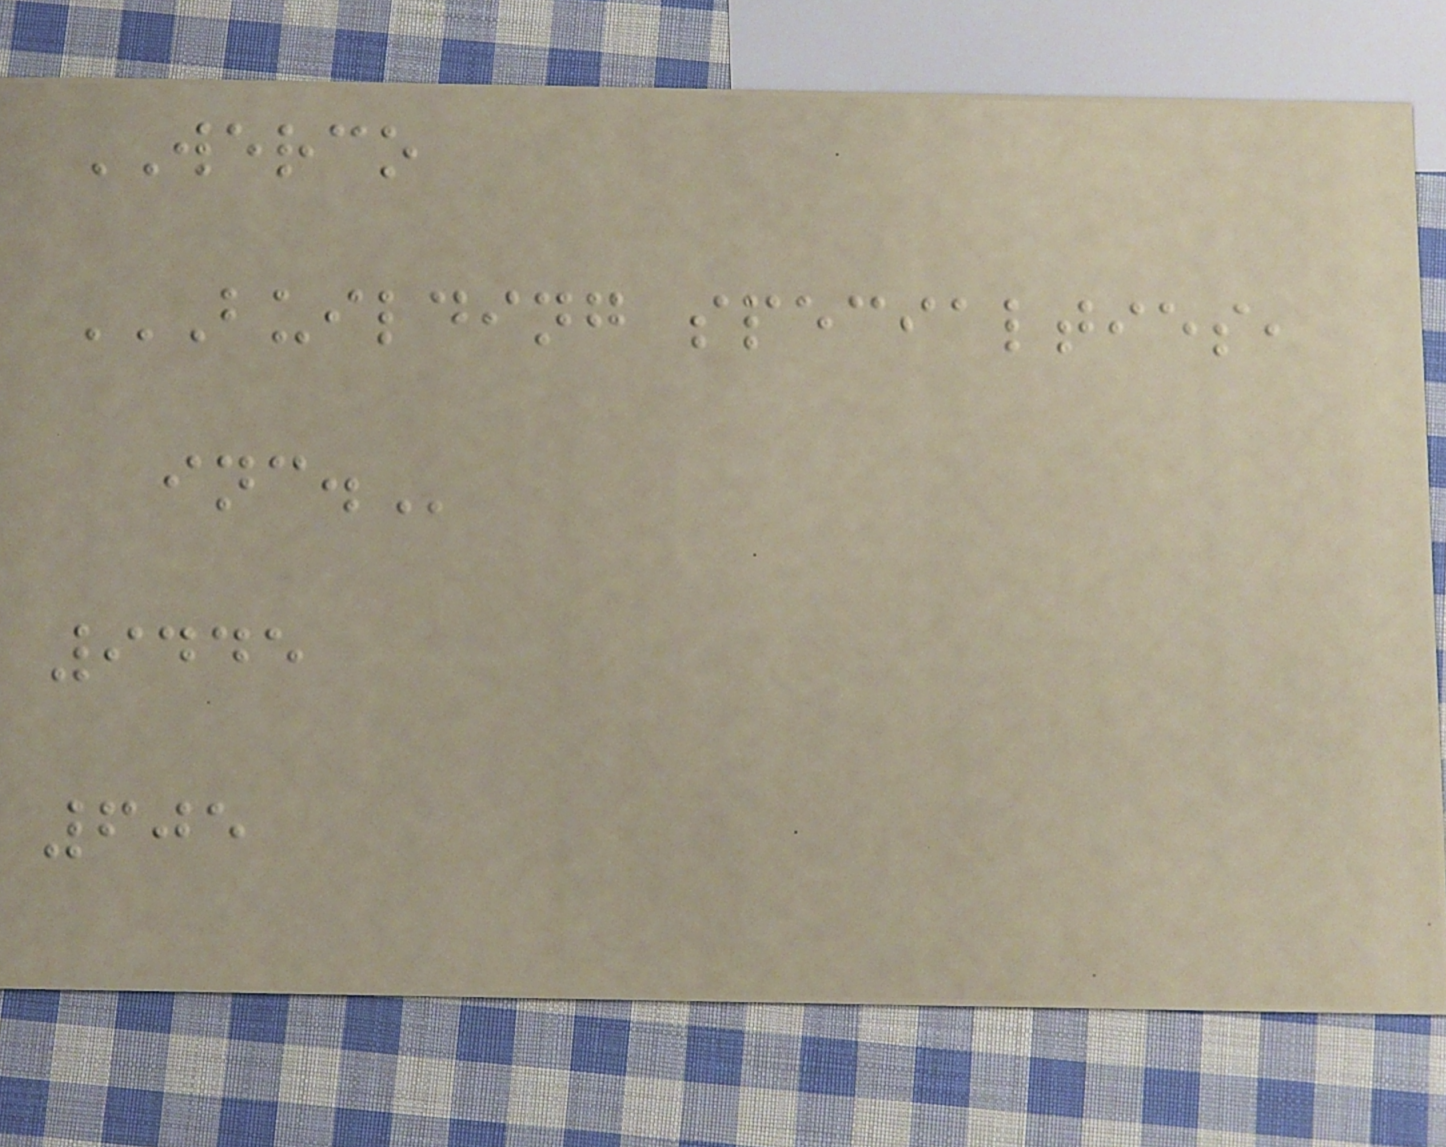WERCO
BUILDING SPECIALTIES,
INC.
9445
605
